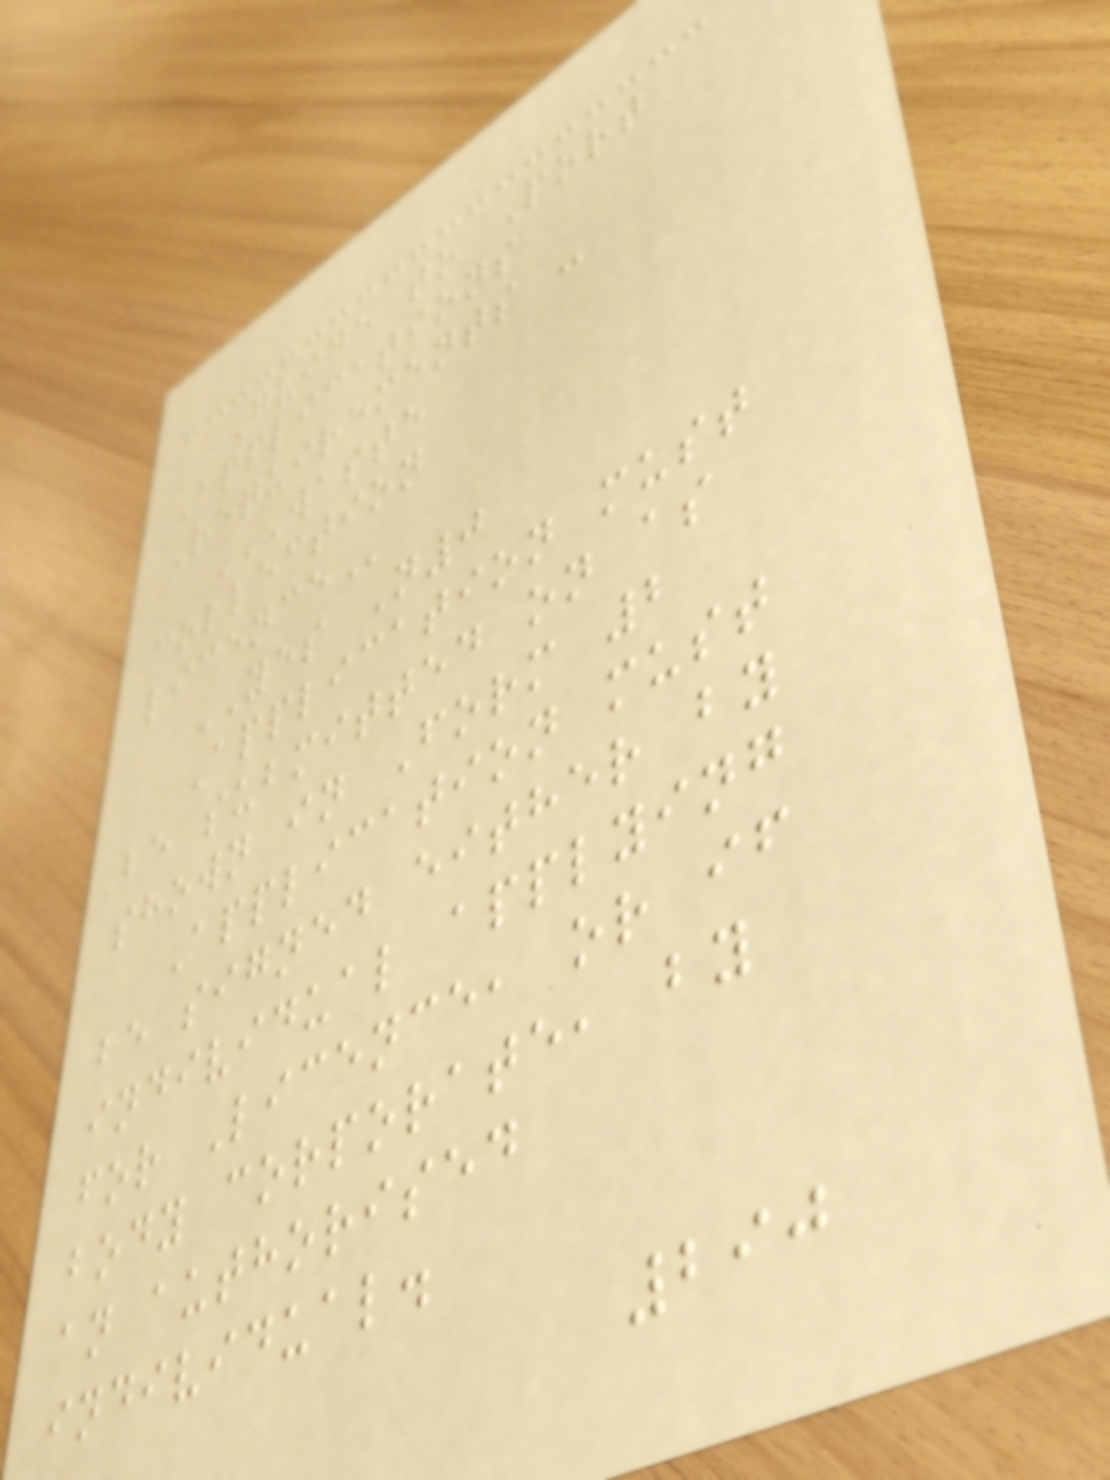Guide to Port
Applications
Requirements -
WASTE
COLLECTION
LICENCE
YES N0
Application must
be submitted on as
shown in Form 2
Application must
be signed either by
individual applying
for Licence, or if
body corporate, by
an authorised
individual.
290
